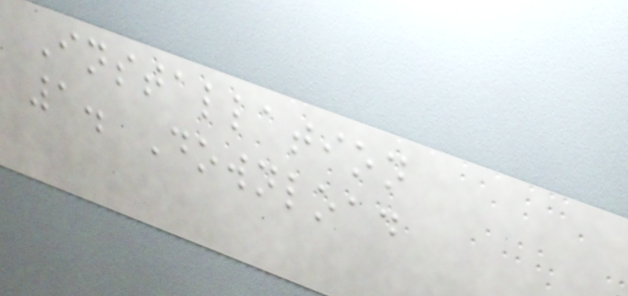Installation
1. Download
